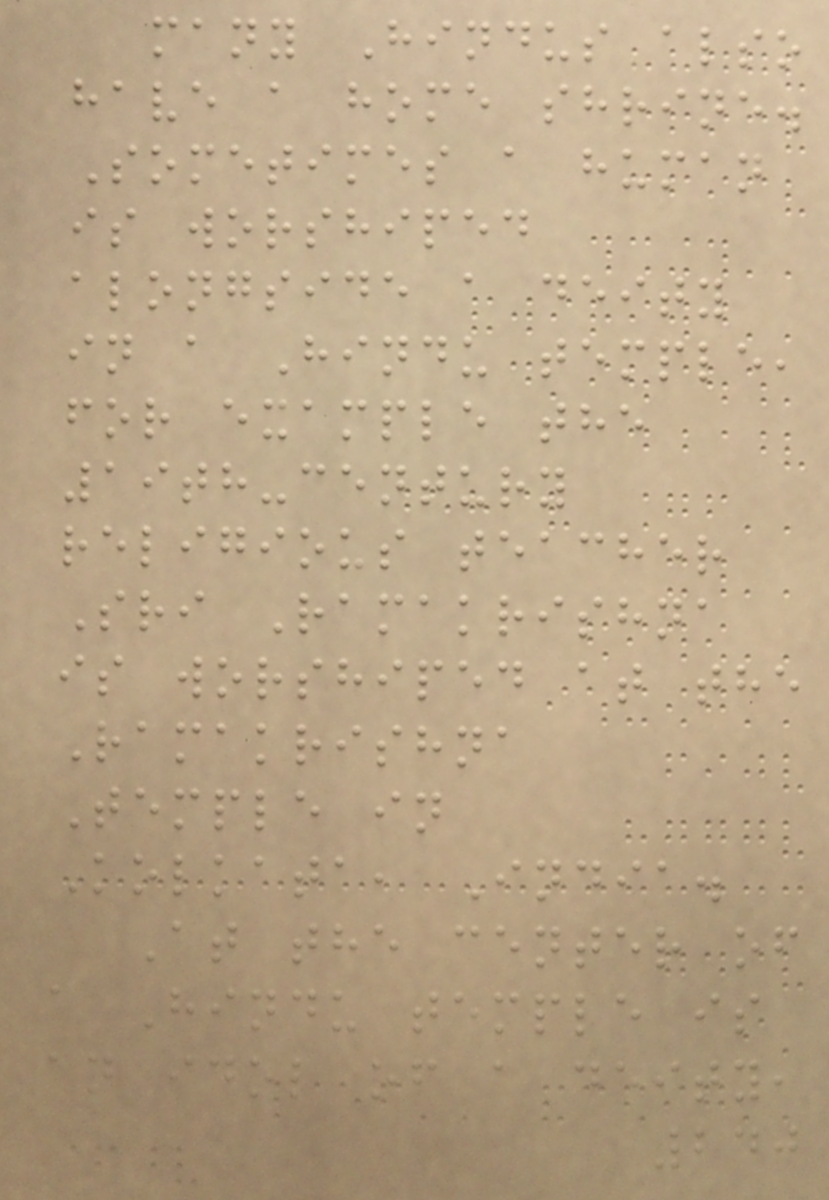many Hindus also
have a home shrine.
Sometimes a human
is worshiped
alongside a deity
in a Hindu temple,
for example the
19th-century
religious teacher
Sri Ramakrishna
is worshiped at the
Ramakrishna
Temple in
Kolkata, India.
At the center of
a Hindu temple is
an idol of a deity,
240
